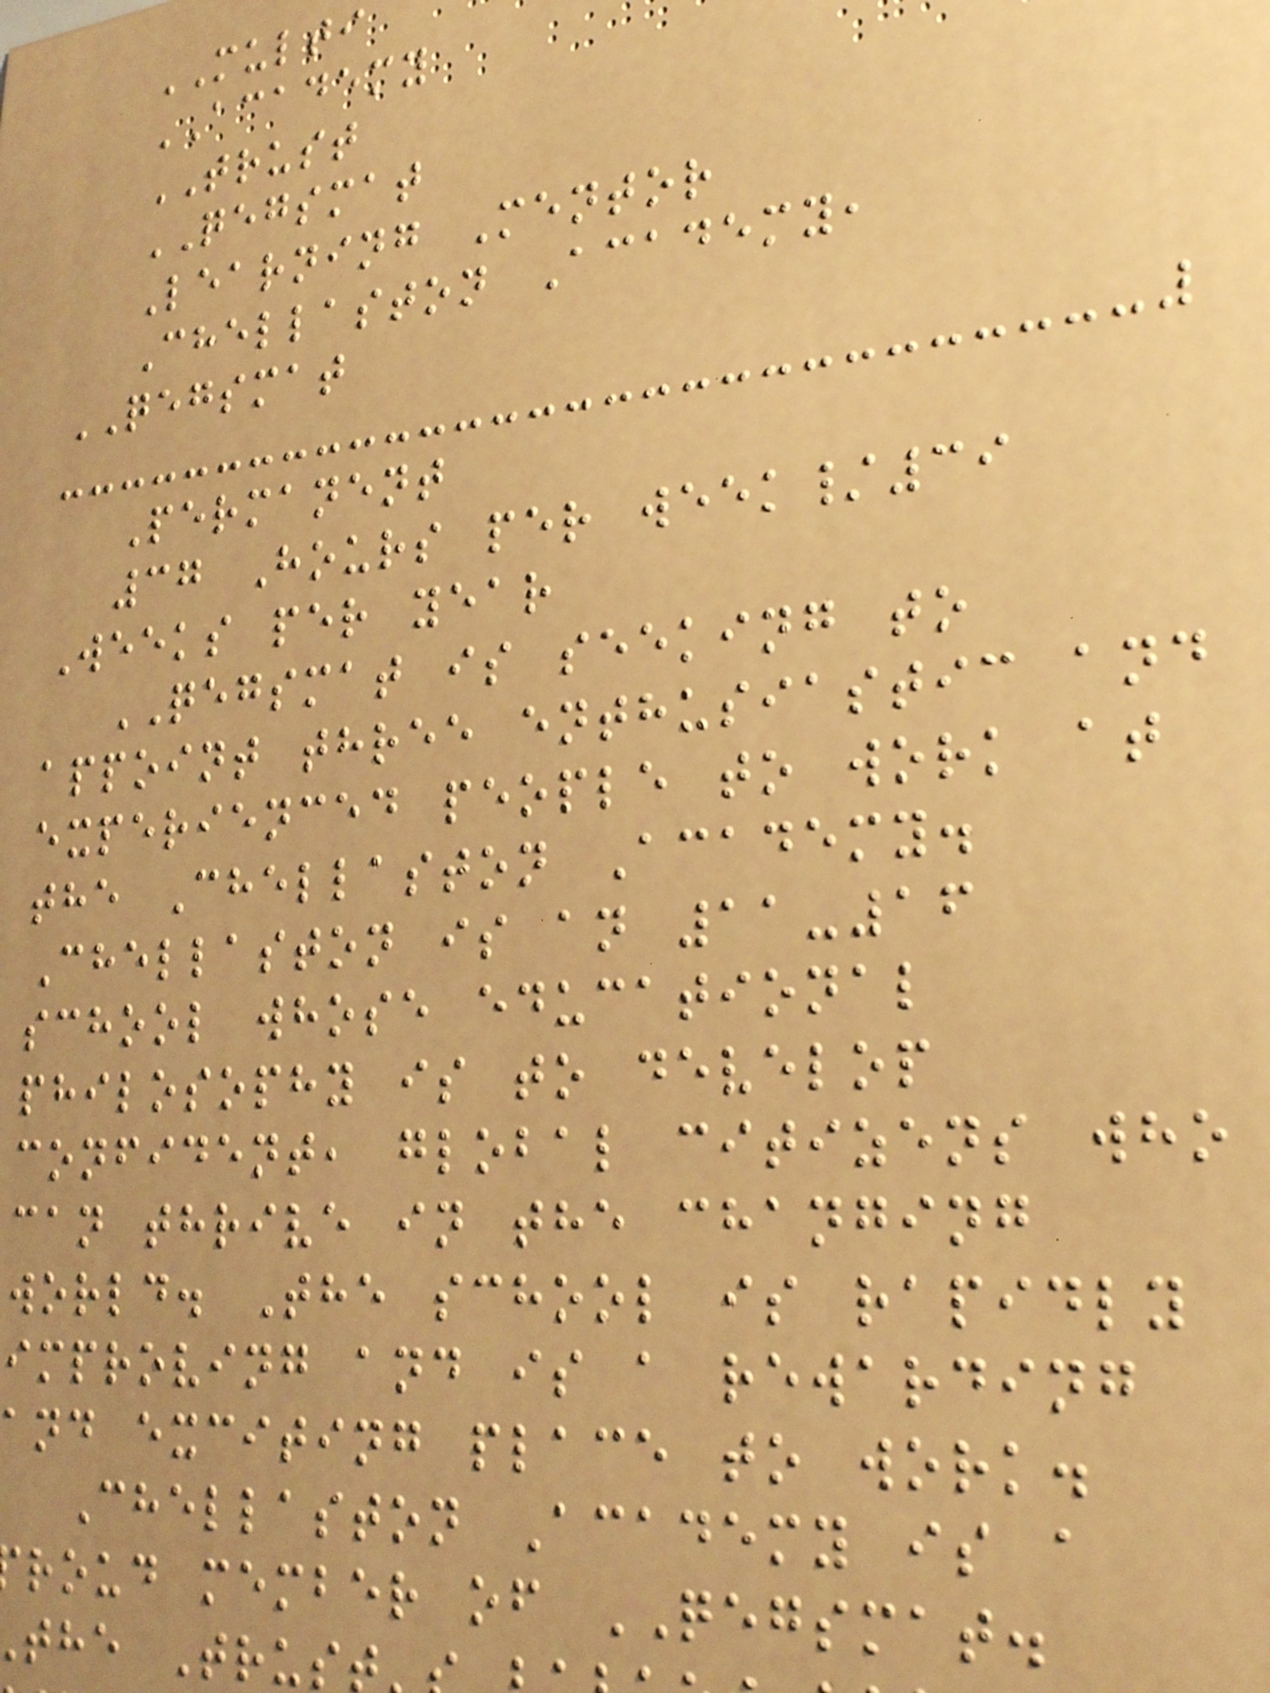MULTI
ACADEMY
TRUST
QEGSMAT
Learning Mentor
Chellaston Academy,
QEGSMAT
Permanent
37 Hours per week/39
Weeks per year
QEGSMAT is seeking to
appoint three enthusiastic and
experienced people to work at
the Chellaston Academy.
Chellaston is an 11-16
school whose educational
philosophy is to develop
confident, global citizens who
can thrive in the changing
world. The school is rapidly
improving and is a rewarding
and exciting place to work.
Chellaston Academy is a
roud member of QEGSMAT.
the Trus
